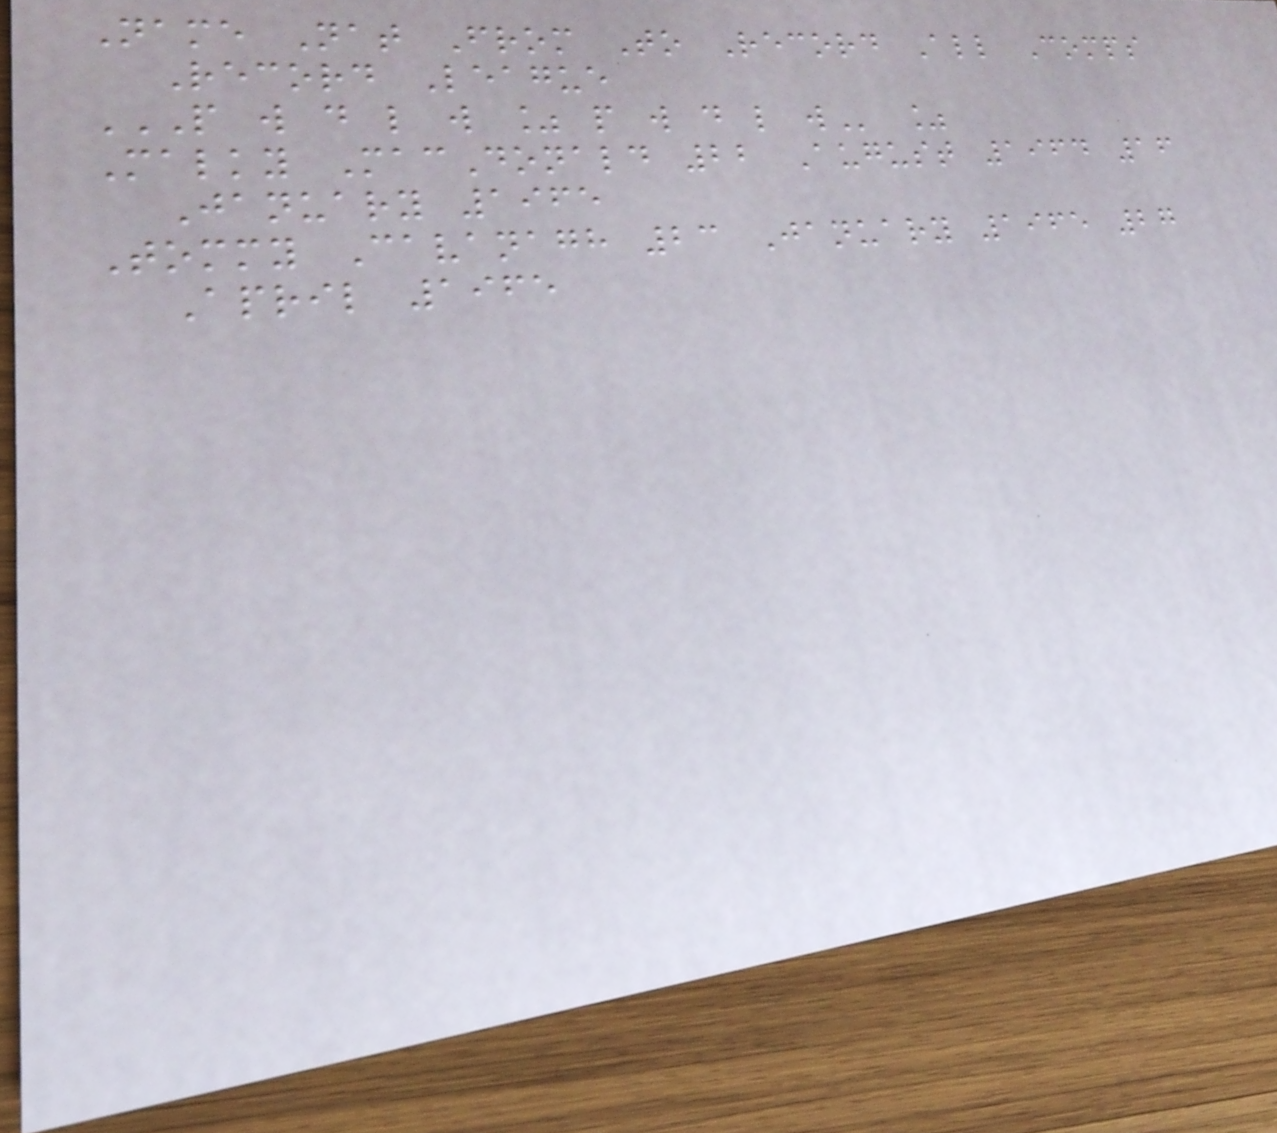Name Nat From To Record All Comps
Record League
P W D L W % P W D L W %
Malky MacDonald 22 August 1964 16
January 1965
Tommy Cavanagh 23 January 1965 27
April 1965
